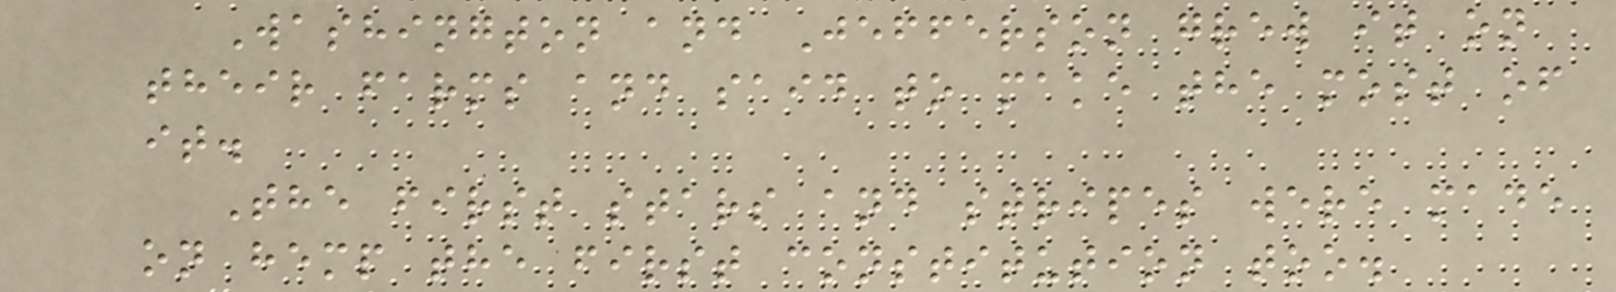Washington and Jefferson grew it on
their farms and said to make the most of
it.
The first stars and stripes were made
on hemp the first constitution too.
